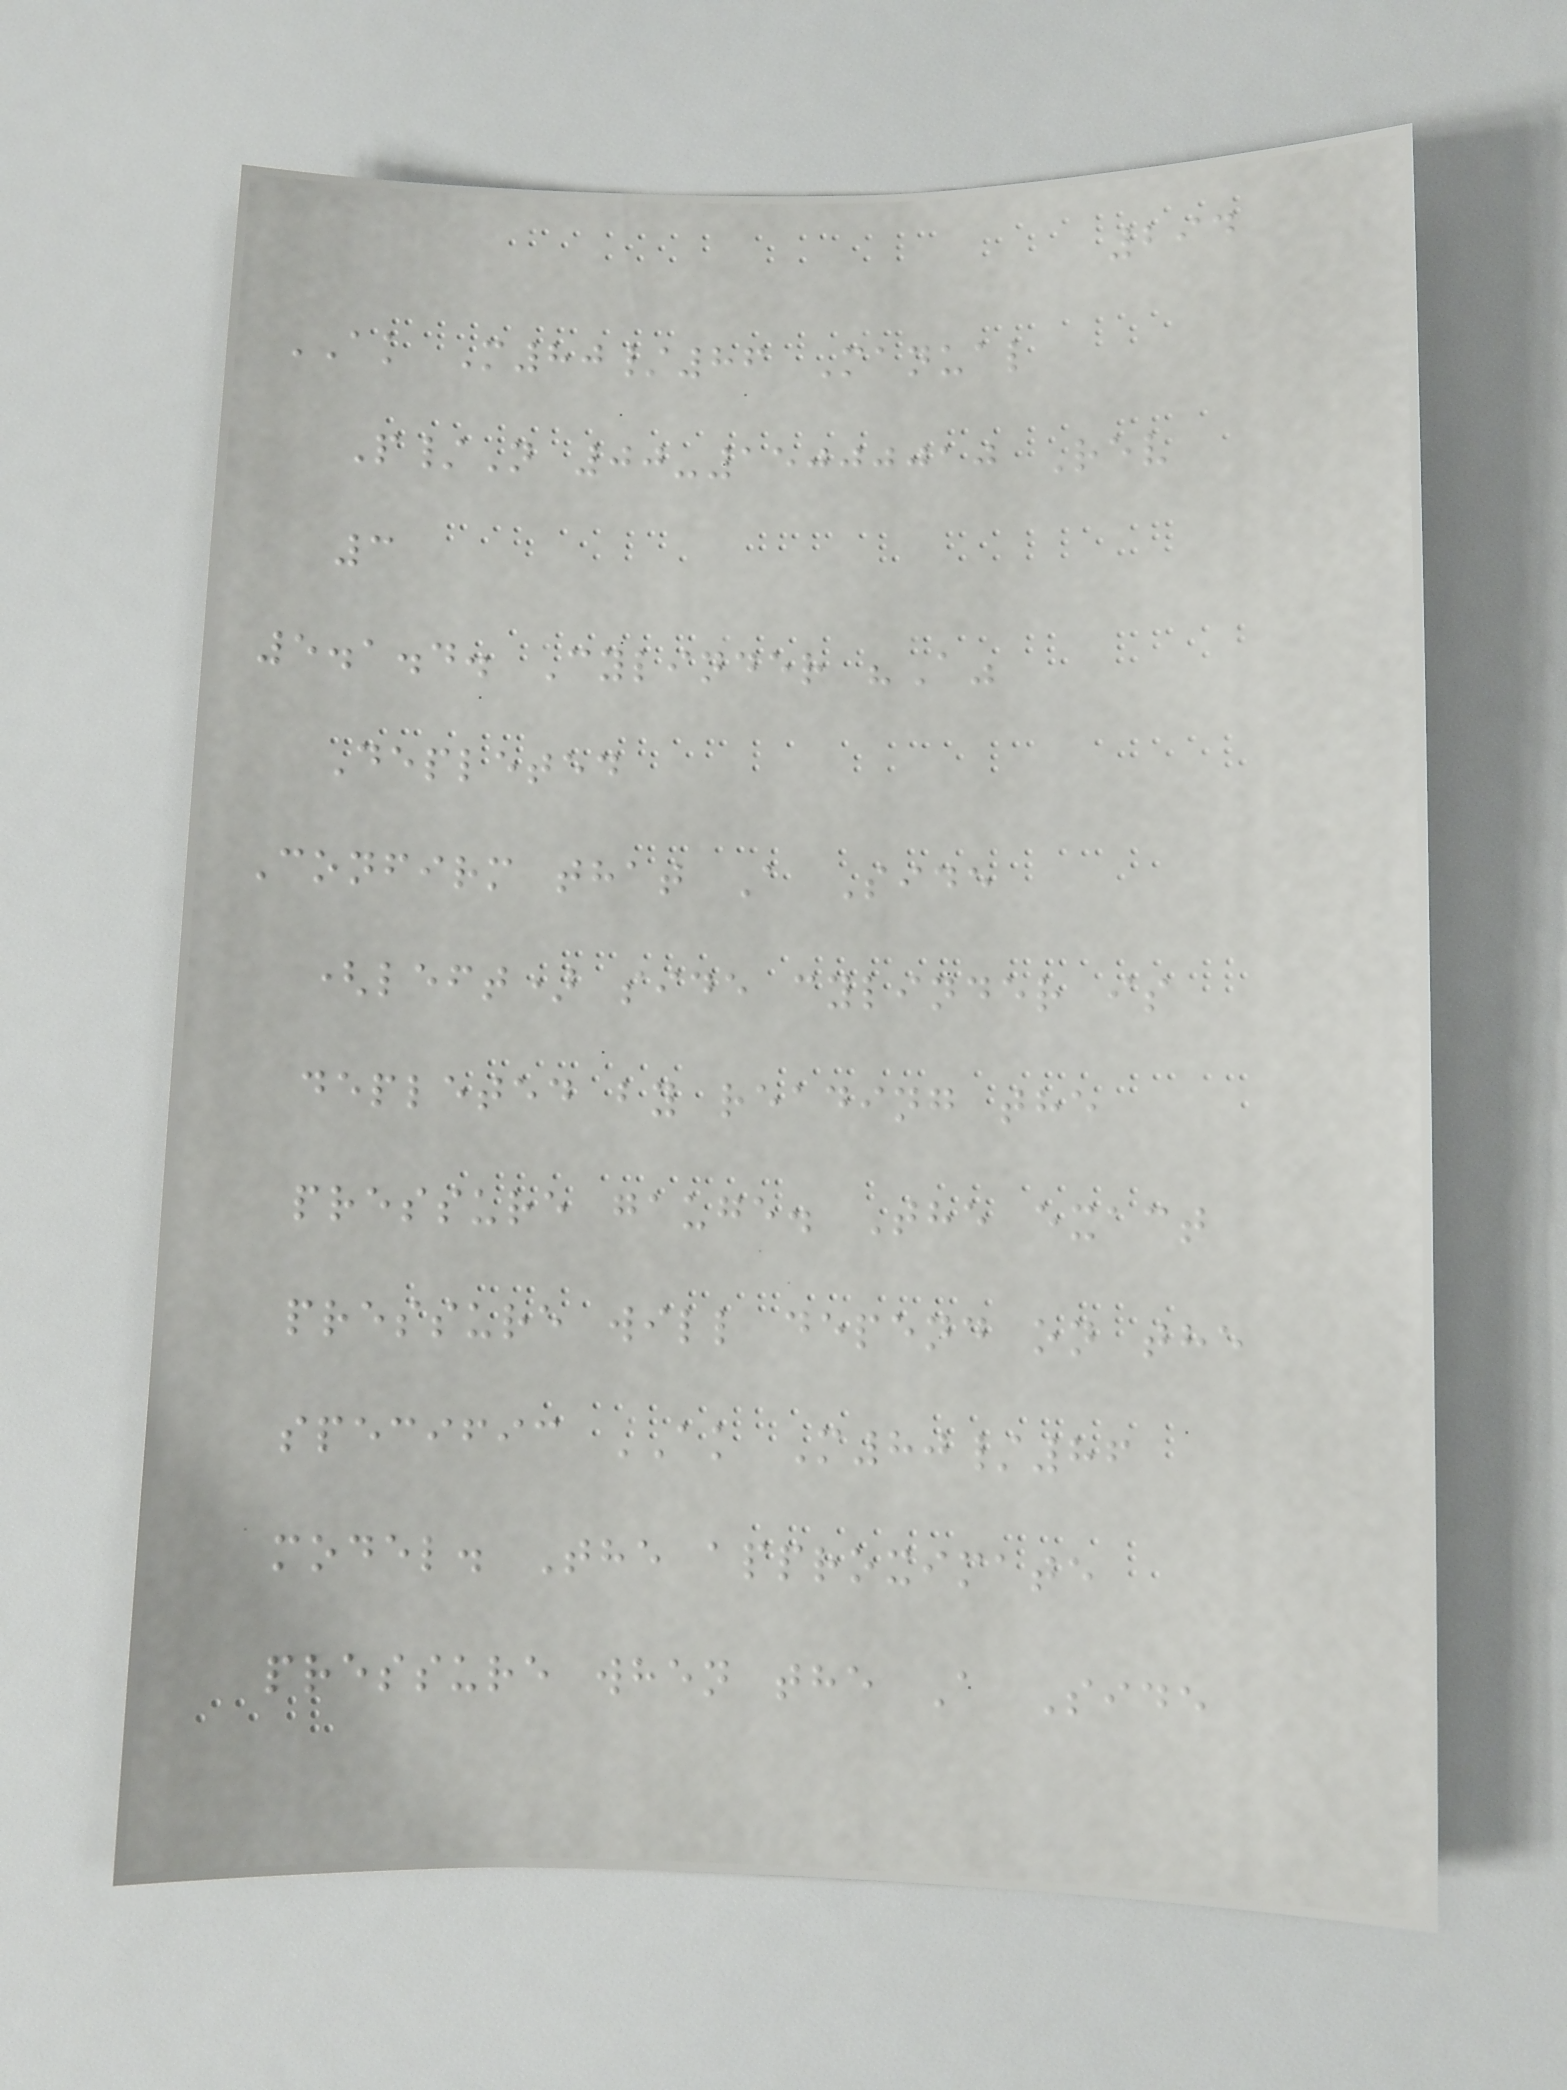294
AK M80/86 Manual
P/N 00-15000010 Rev
3
5.1.4. Cylinder "A"
Depleted
Confirm that A Side
(left) side cylinder is
depleted by reading the
pressure gauge. The exact
pressure will depend on the
specific AK M80/86
model. The approximate
pressure when the A Side
